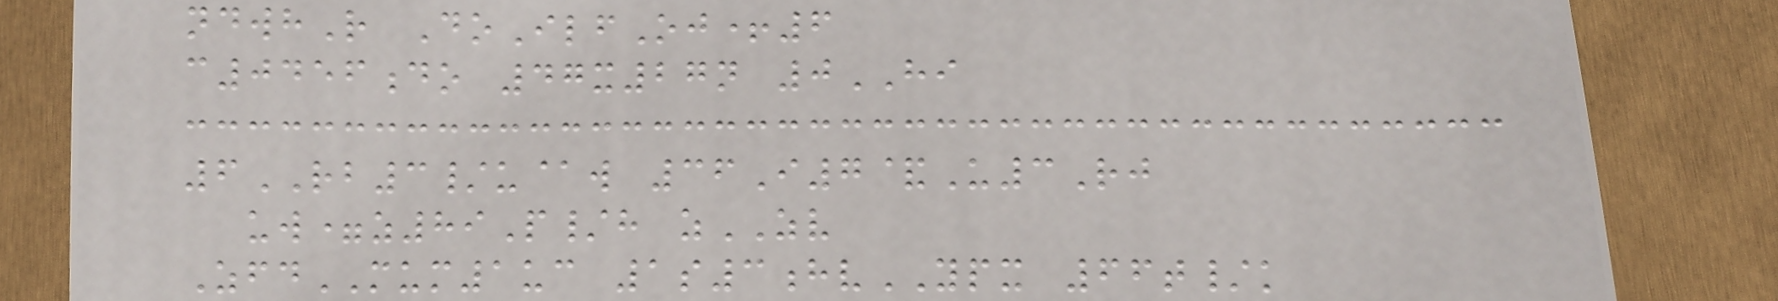ndwhR DoIlfOj+6
c0456do 47x27n 0HI
6RB3/u@w 36I7&U3Rj
uw=z89P/h zZV
ZfdMUM1uc 1s3hvYPX 66t/k
